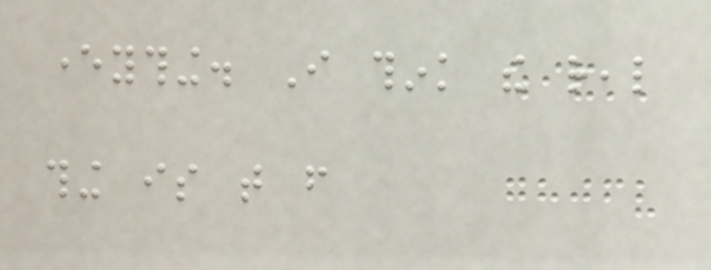everything. I think the real
thing is that from
